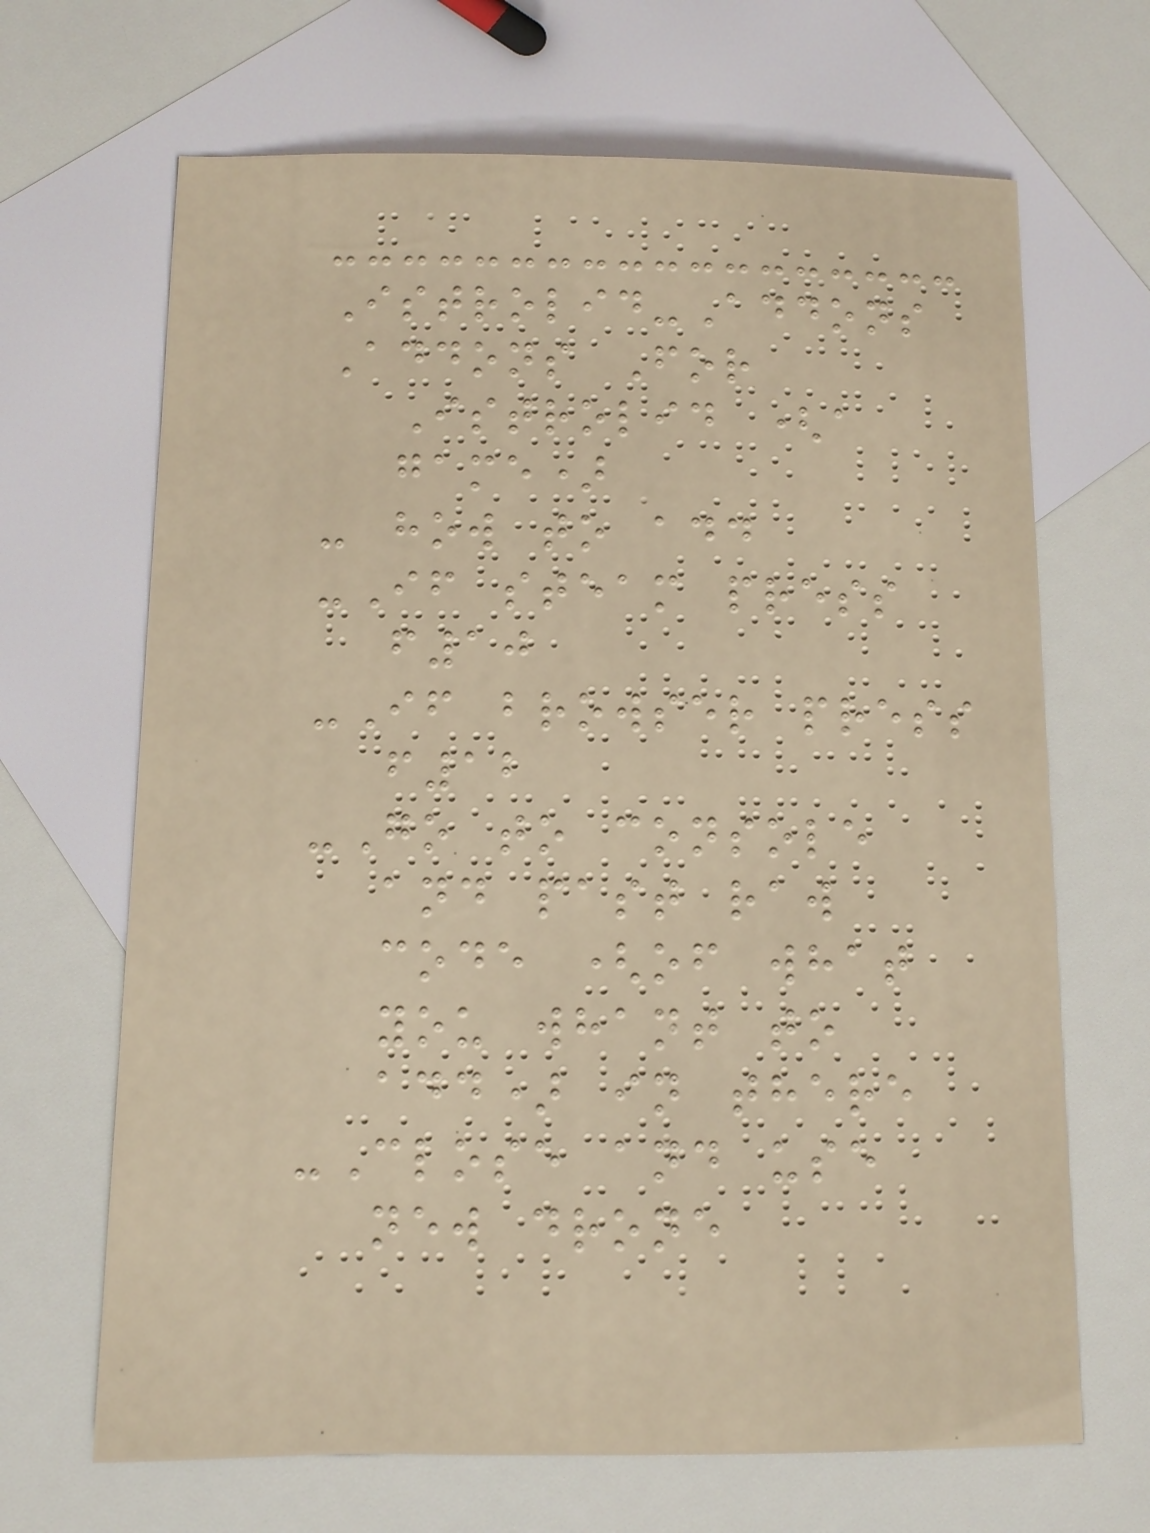Istrolid-Addons
Addons For
Istrolid (a
game)
- how to add
-If steam press
f10
-If browser press
f12
-Go to console
and past raw
code (of what
you whant to
add) in there
-Close and use
new drone
